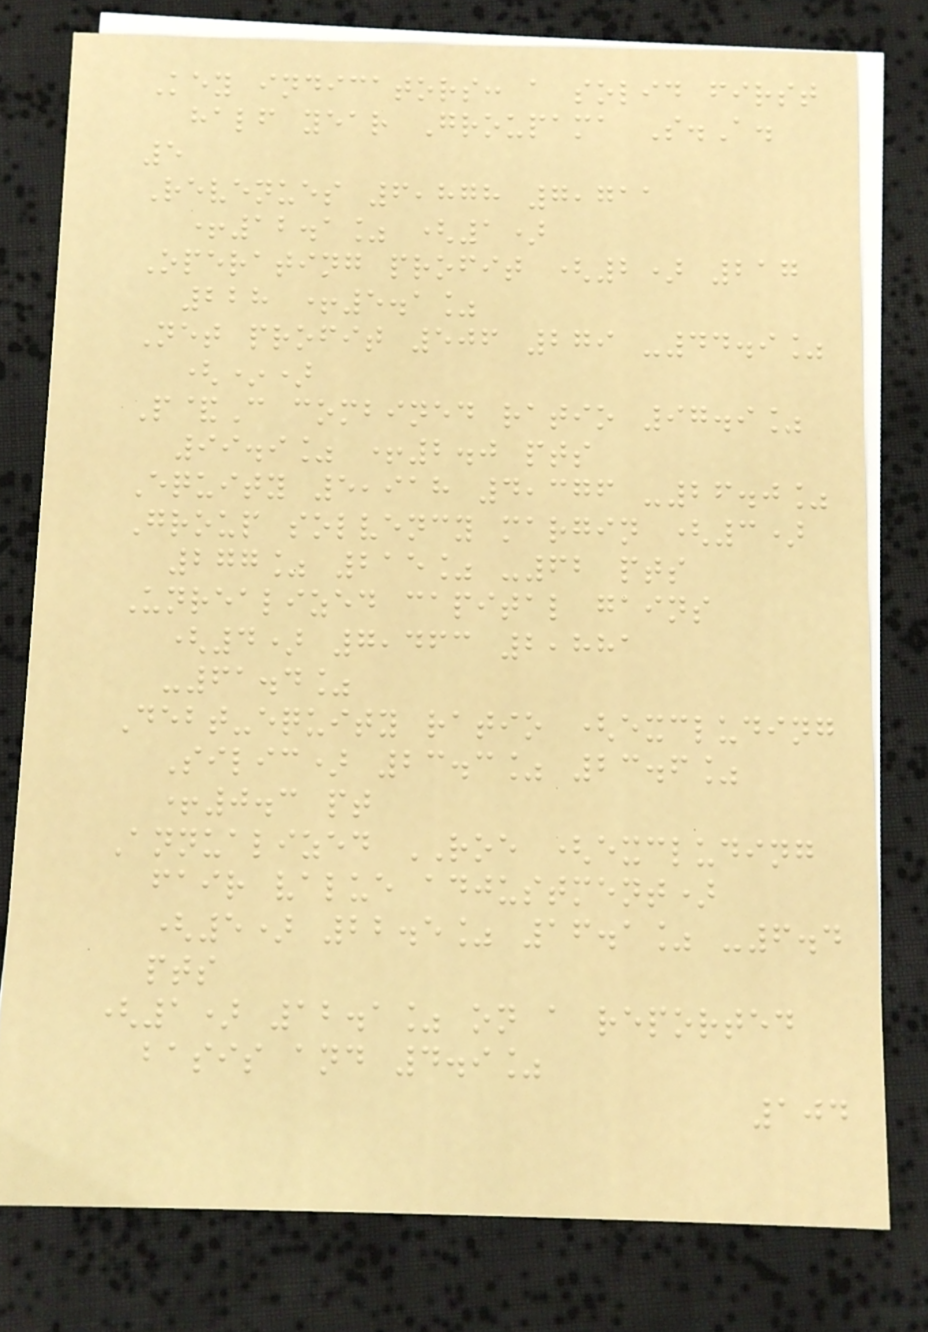Key indicators: a solid first
half year Groupama S.A.
5
Revenues 6,878 7,711
+12.1% (1)
Operating profit (2) 217
228 +5.1%
Net profit 506 279 -44.9%
(*)
P&C combined ratio 97.9%
99.9% +2.0 pts
Equity 5,918 4,376 -26.0%
Group solvency margin (3)
277% 215% -62 pts
Unrealized capital gains
(4) 7,463 2,881
-61.4%
Debt-equity ratio (excluding
Silic) 23.3% 23.6%
+0.3 pt
Annualized ROE (excluding
fair value adjustment)
(5) 22.5% 16.1% -6.4
pts
(1) 12.1% on a reported
basis and 4.9%
104
